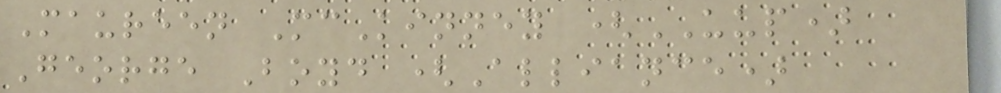Maureen McKinney (UUP)
George Boyd (Alliance)
